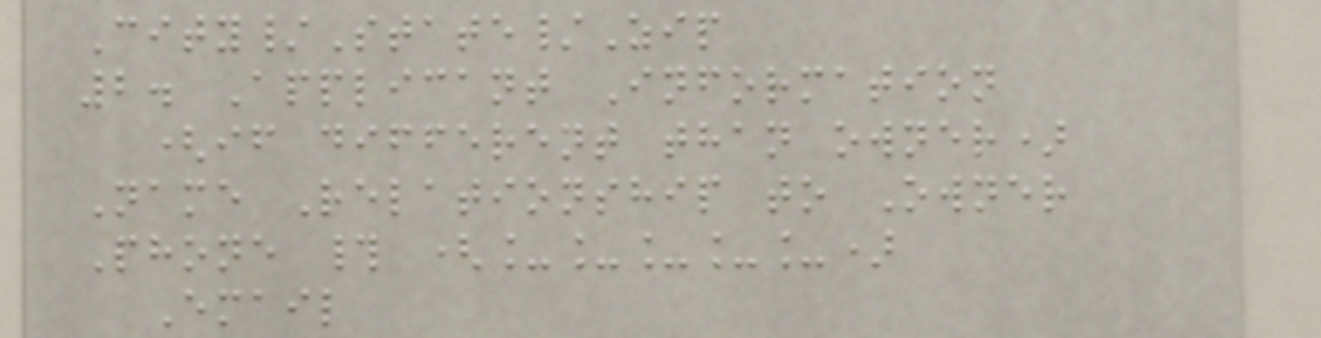City/State/Zip
2. Applicant Information
(if different than owner)
Name Relationship to Owner
Phone # (_____)
Email
